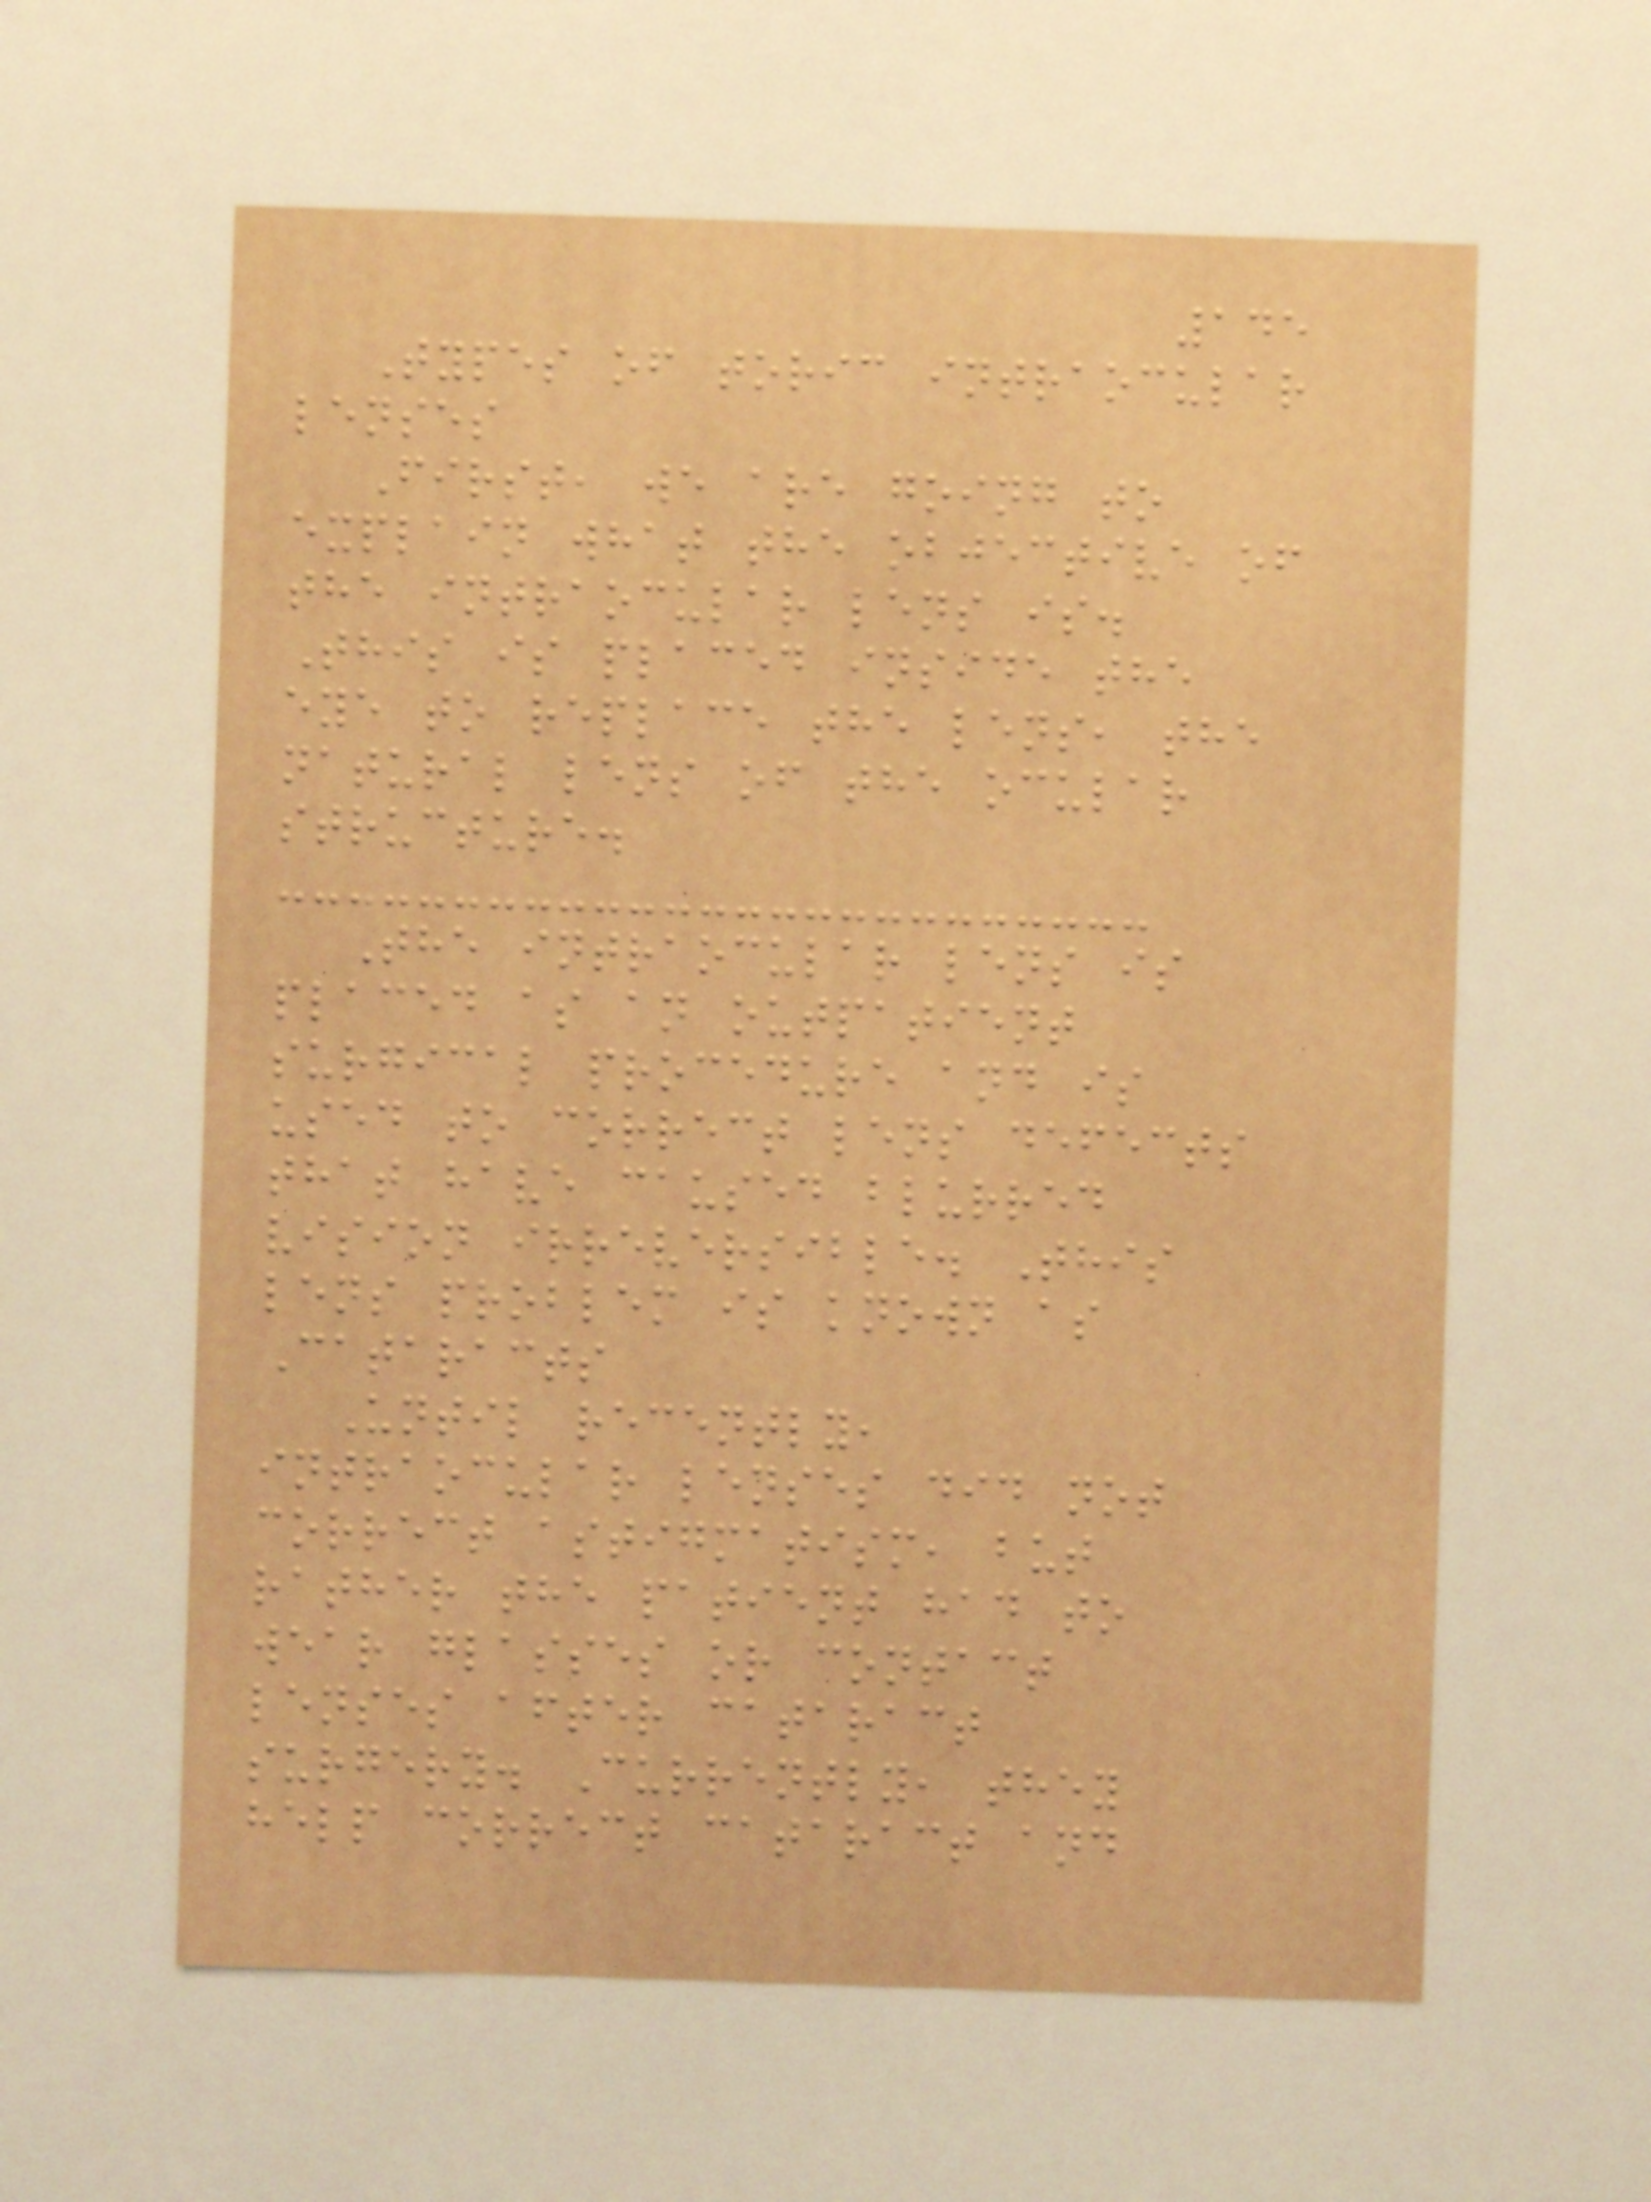145
Types of toric intraocular
lenses
First, we are going to
explain what the objective of
the intraocular lens is.
This is placed inside the
eye to replace the lens, the
natural lens of the ocular
structure.
The intraocular lens is
placed as an outpatient
surgical procedure and is
used to correct lens defects
that have caused blurred
vision irreversible. This
lens problem is known as
Cataracts
Until recently,
intraocular lenses did not
correct astigmatism, but
rather the patient had to
wear glasses or contact
lenses after cataract
surgery. Currently, they
help correct cataract and
